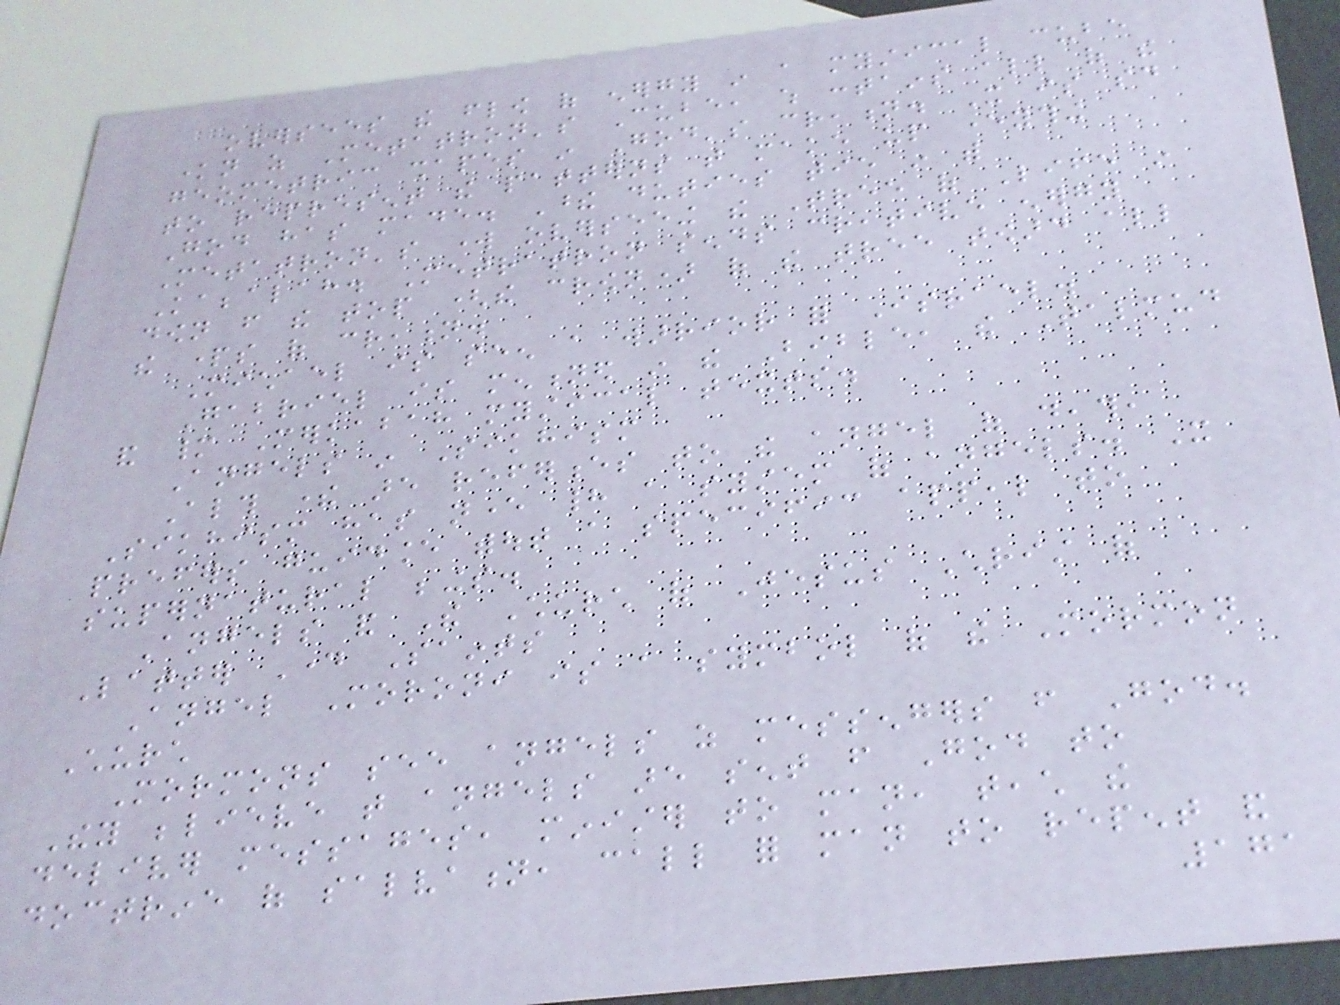oversees the flow of energy in a mystical cube
known as Metatron's Cube, which contains all of the
geometric shapes in God's creation. It is said
to represent the patterns that make up everything
God has made. These duties tie in with
Metatron's work overseeing the Tree of Life in
Kabbalah. Metratron sends creative energy
down from the top (the crown) of the tree toward all
the parts of creation.
Michael is seen a warrior for Israel.
Gabriel is mentioned in the Bible, the Talmud
and many Merkabah mystical texts.
Angels in Sikhism
Although there are references to the angel of death,
Sikhism has never had a system of angels. It
prefers guidance without a specific appeal to
supernatural beings.
Angels and The Church of Jesus Christ of
Latter Day Saints
Angel Moroni is a symbol of the Mormon
Church
Mormons see angels as messengers from God.
They believe that angels are sent from God to
deliver messages, minister to man, teach the
doctrine of salvation, call for man to repent and
171
